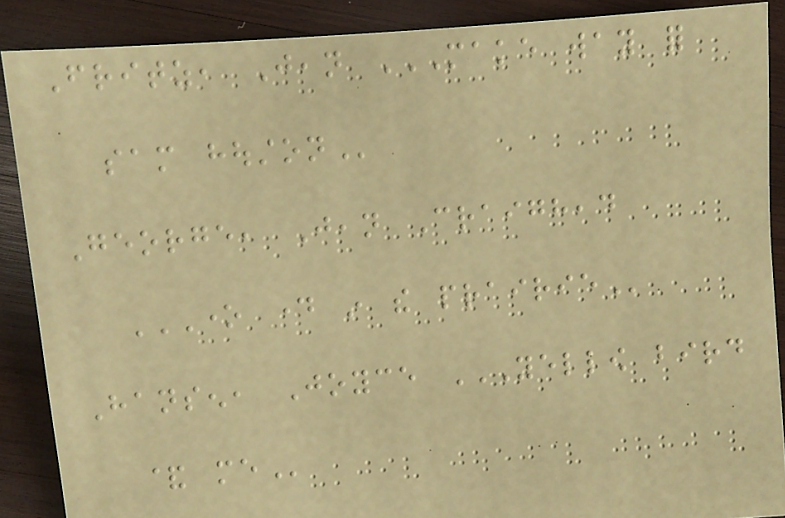Fritz, Jean MAKE WAY FOR
SAM HOUSTON
George, Jean Craighead
ONE DAY IN THE PRAIRIE
Hansen, Joyce YELLOW BIRD
& ME
